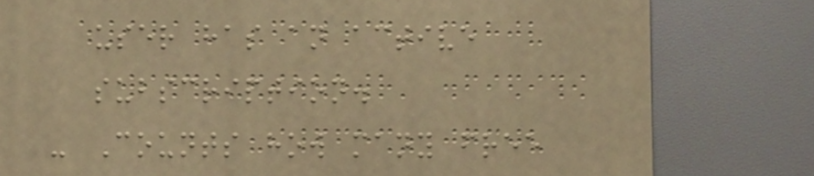user has an active
subscription.
- Counts how many free
